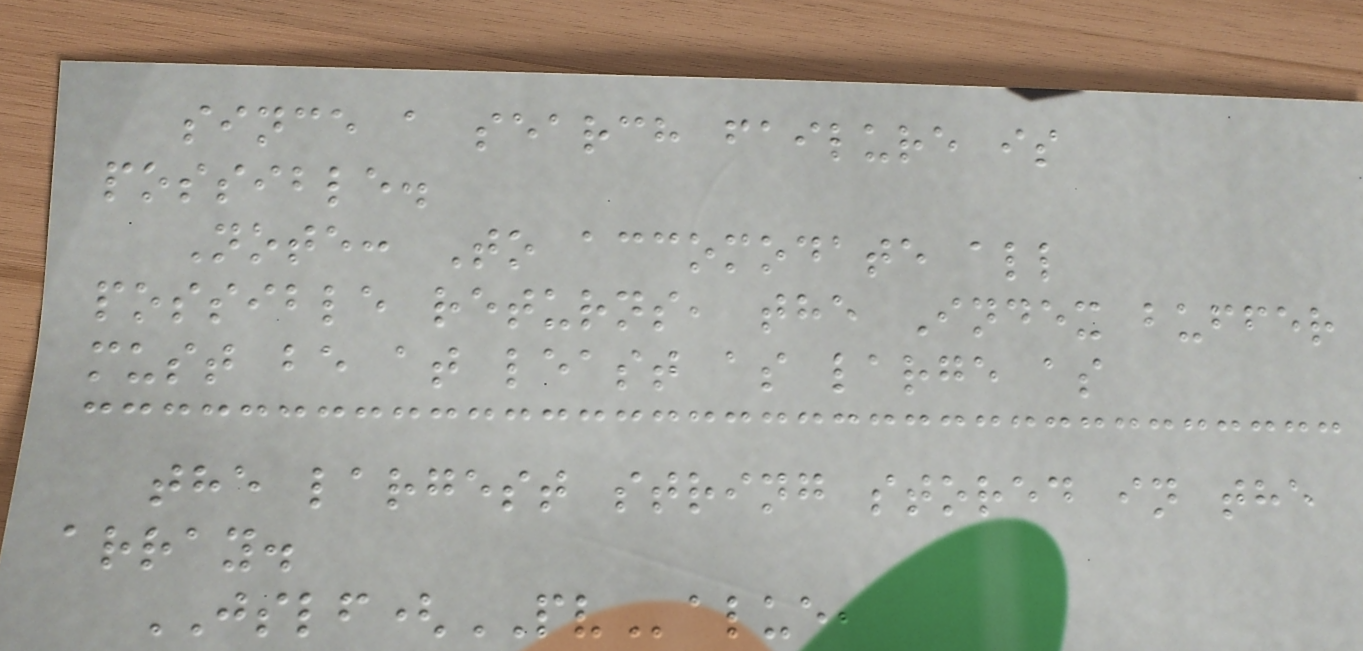since a search failure is
possible.
Note: To accomodate all
possible returns, the Index buffer
must be at least as large as
the largest string stored in the
array.
JSLF(PValue,
